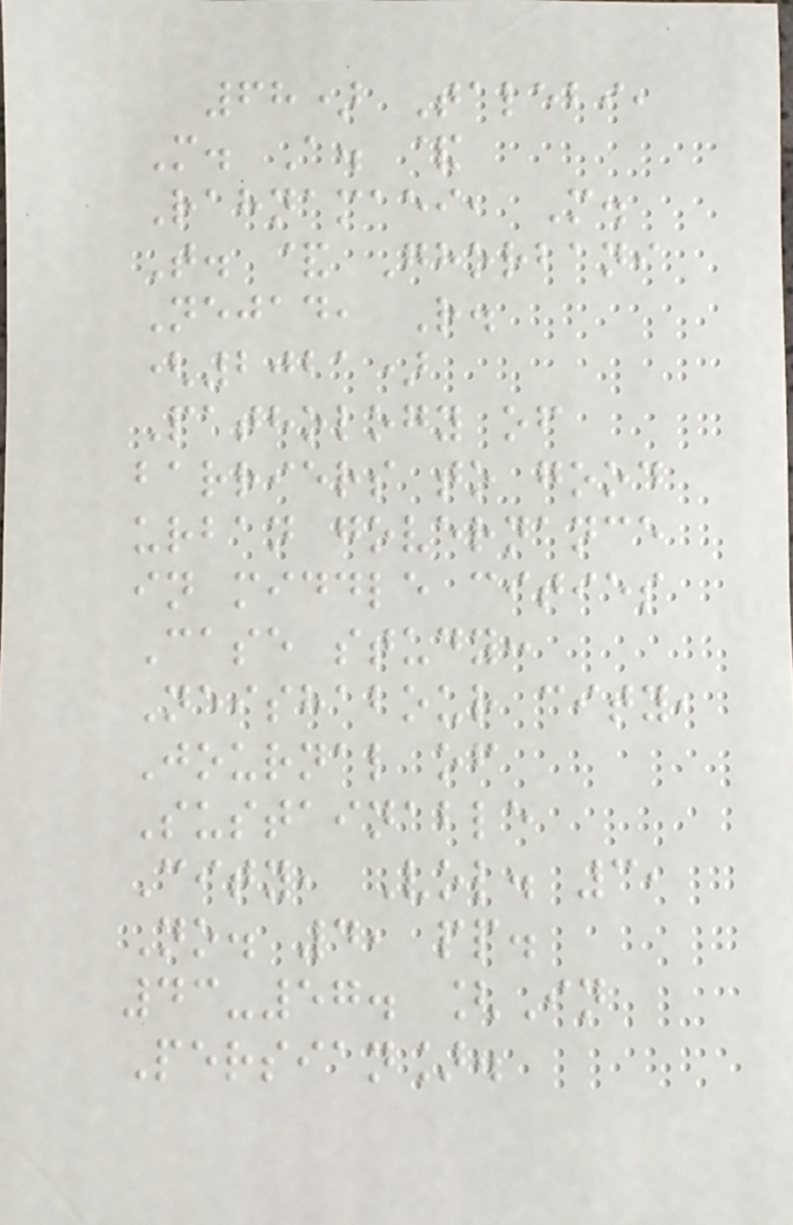68) Talebi,
M. A. &
Rahnamaei, M.
T. & Ghorbani
Nejad, R.
(2021)
Pathology of
barriers to good
urban governance
in middle cities
Case study:
Neishabour city,
Journal of
Sustainable
City, Vol. 3,
No. 4, pp.
43-57. [In
Persian].
